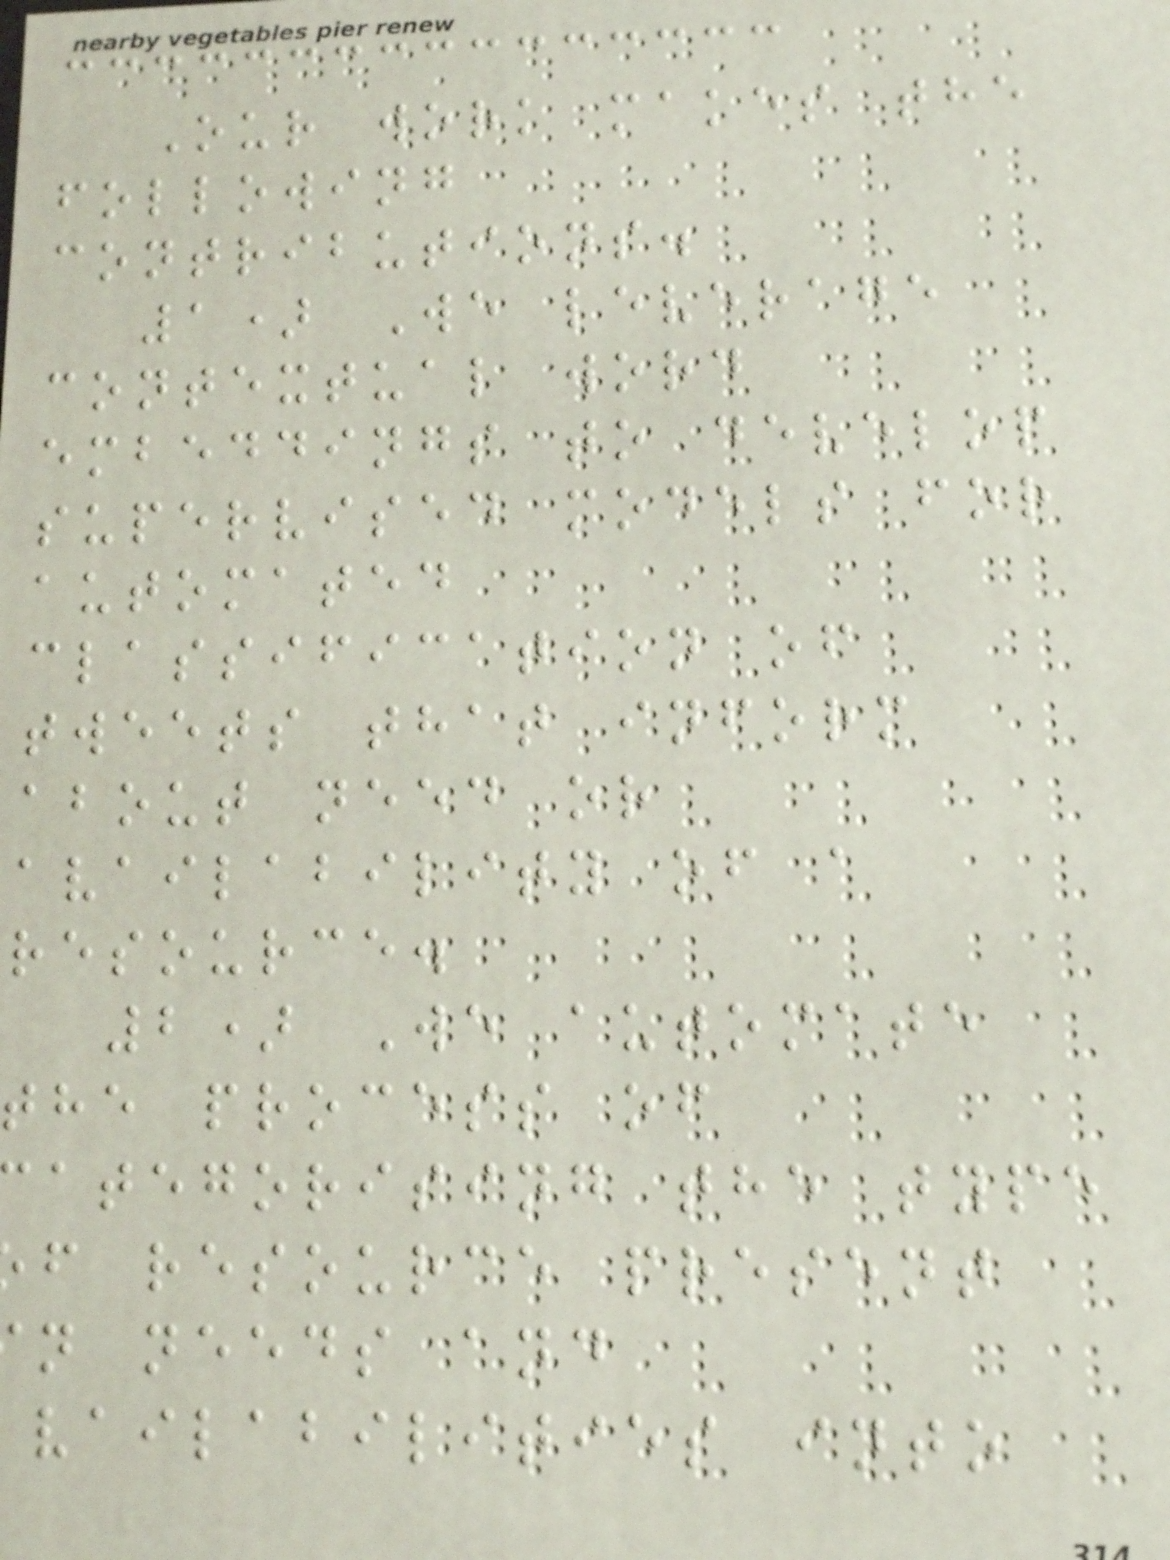Our work makes the
following
contributions.
1) We leverage
contextual word
embeddings to develop
supervised models for
automated
classification of
tweets that inform
about need or
availability of a
resource.
2) We automate
the process of
ategorising the type
f resource present
n needs and
vailabilities into
